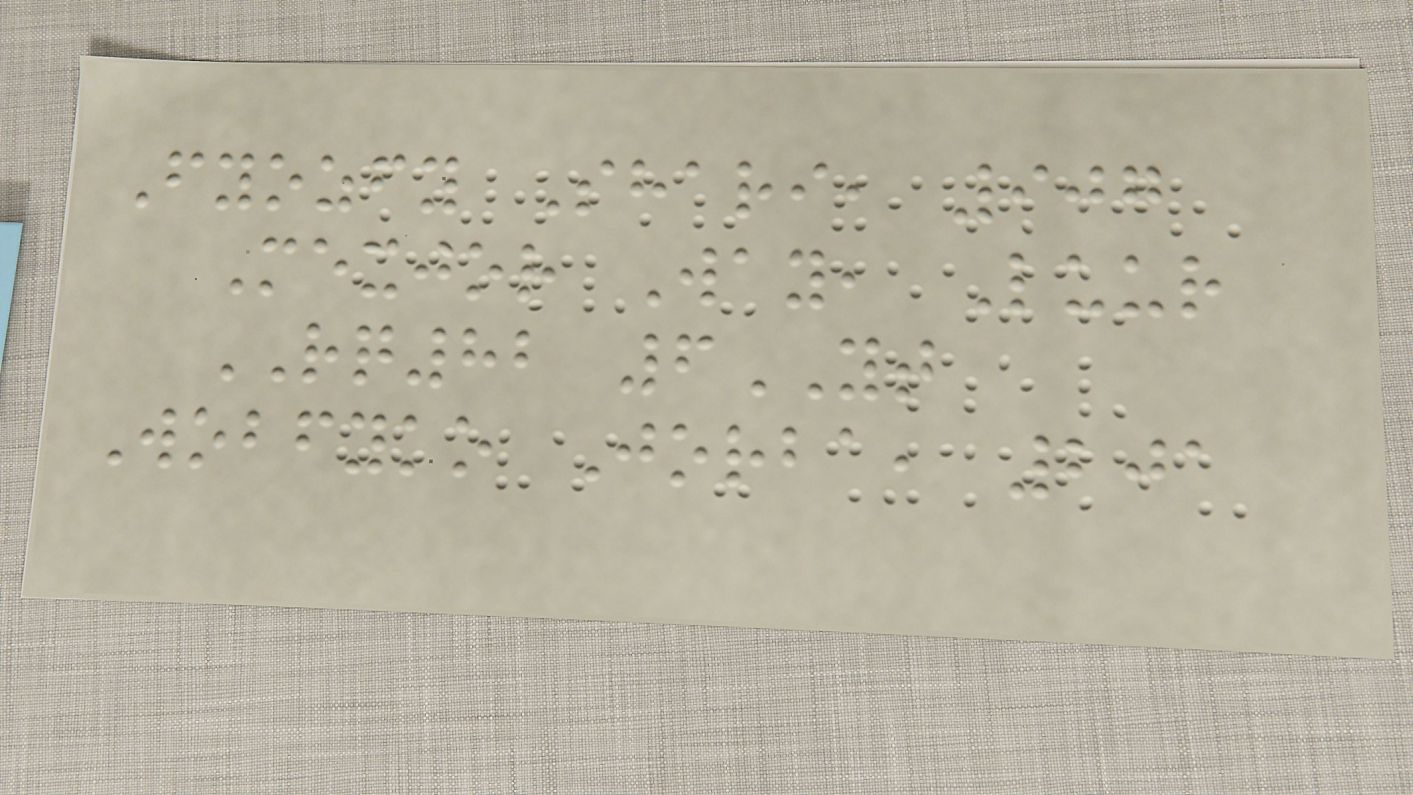Fyozfy Shari, 907
Mexjor Way, Luur
RQ82 6YT
Wobfyko Jorba, 201
